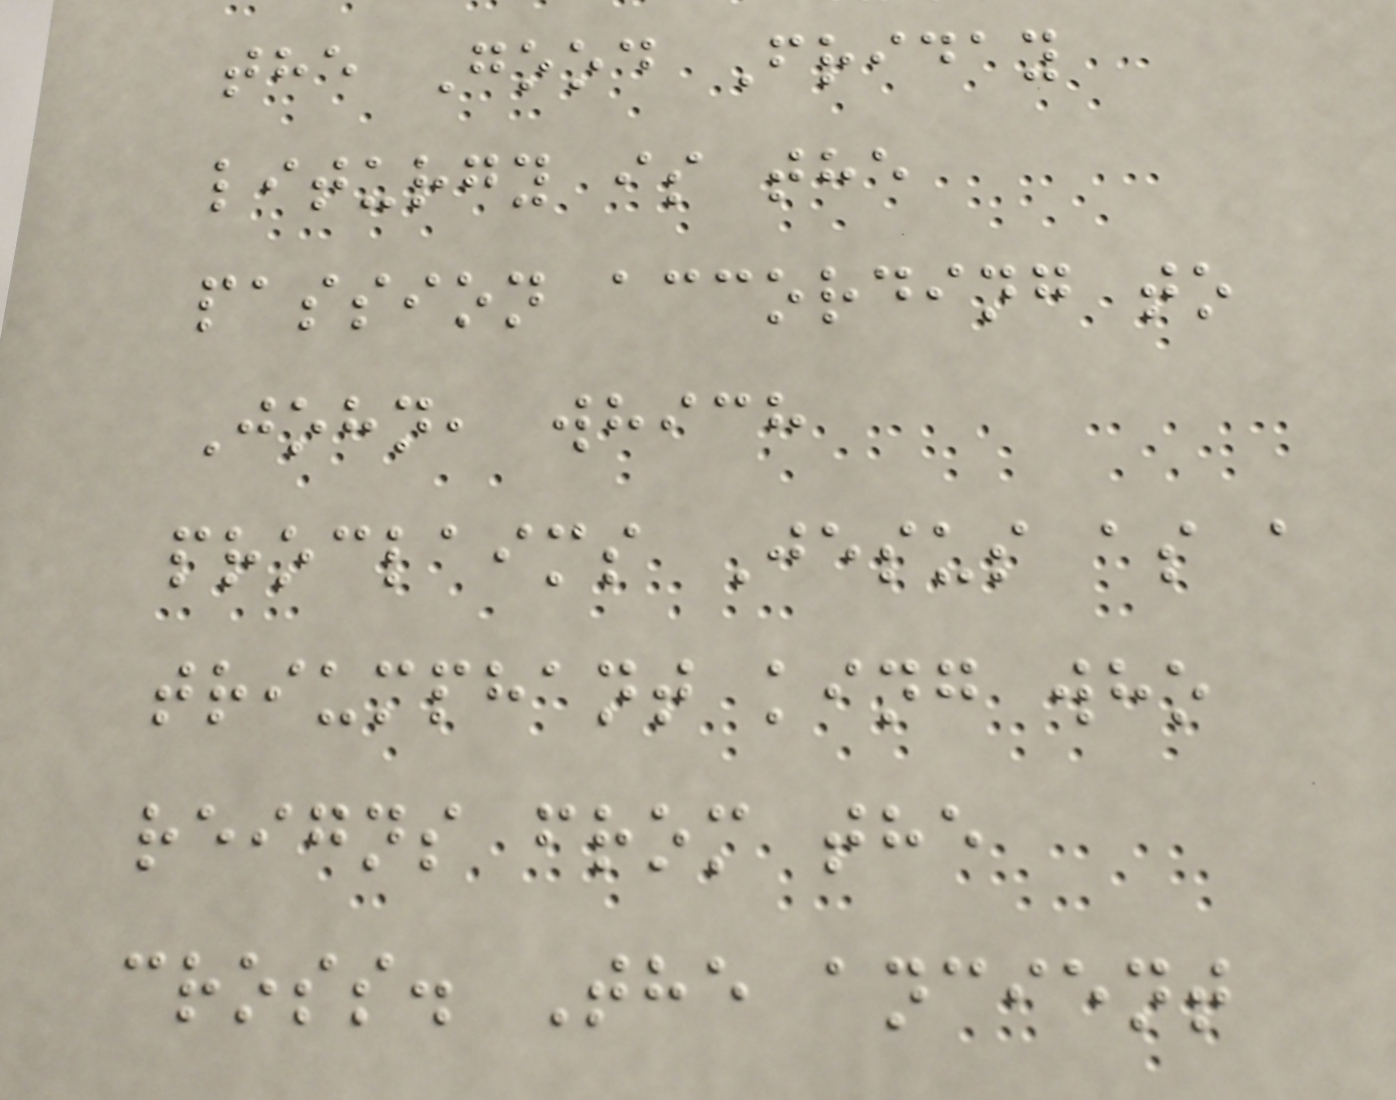the Good Friday
liturgy is the
passion according to
John, which
proclaims Jesus as a
triumphant king who
reigns from the
cross. The ancient
